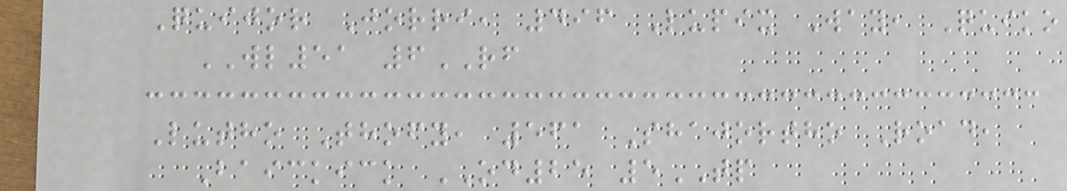Quijor Jorri, 496 Lupix Way, Quiko
WL51 6RF
Lutho Thofy, 561 Shajortho Road,
Baickick OD25 5TP
